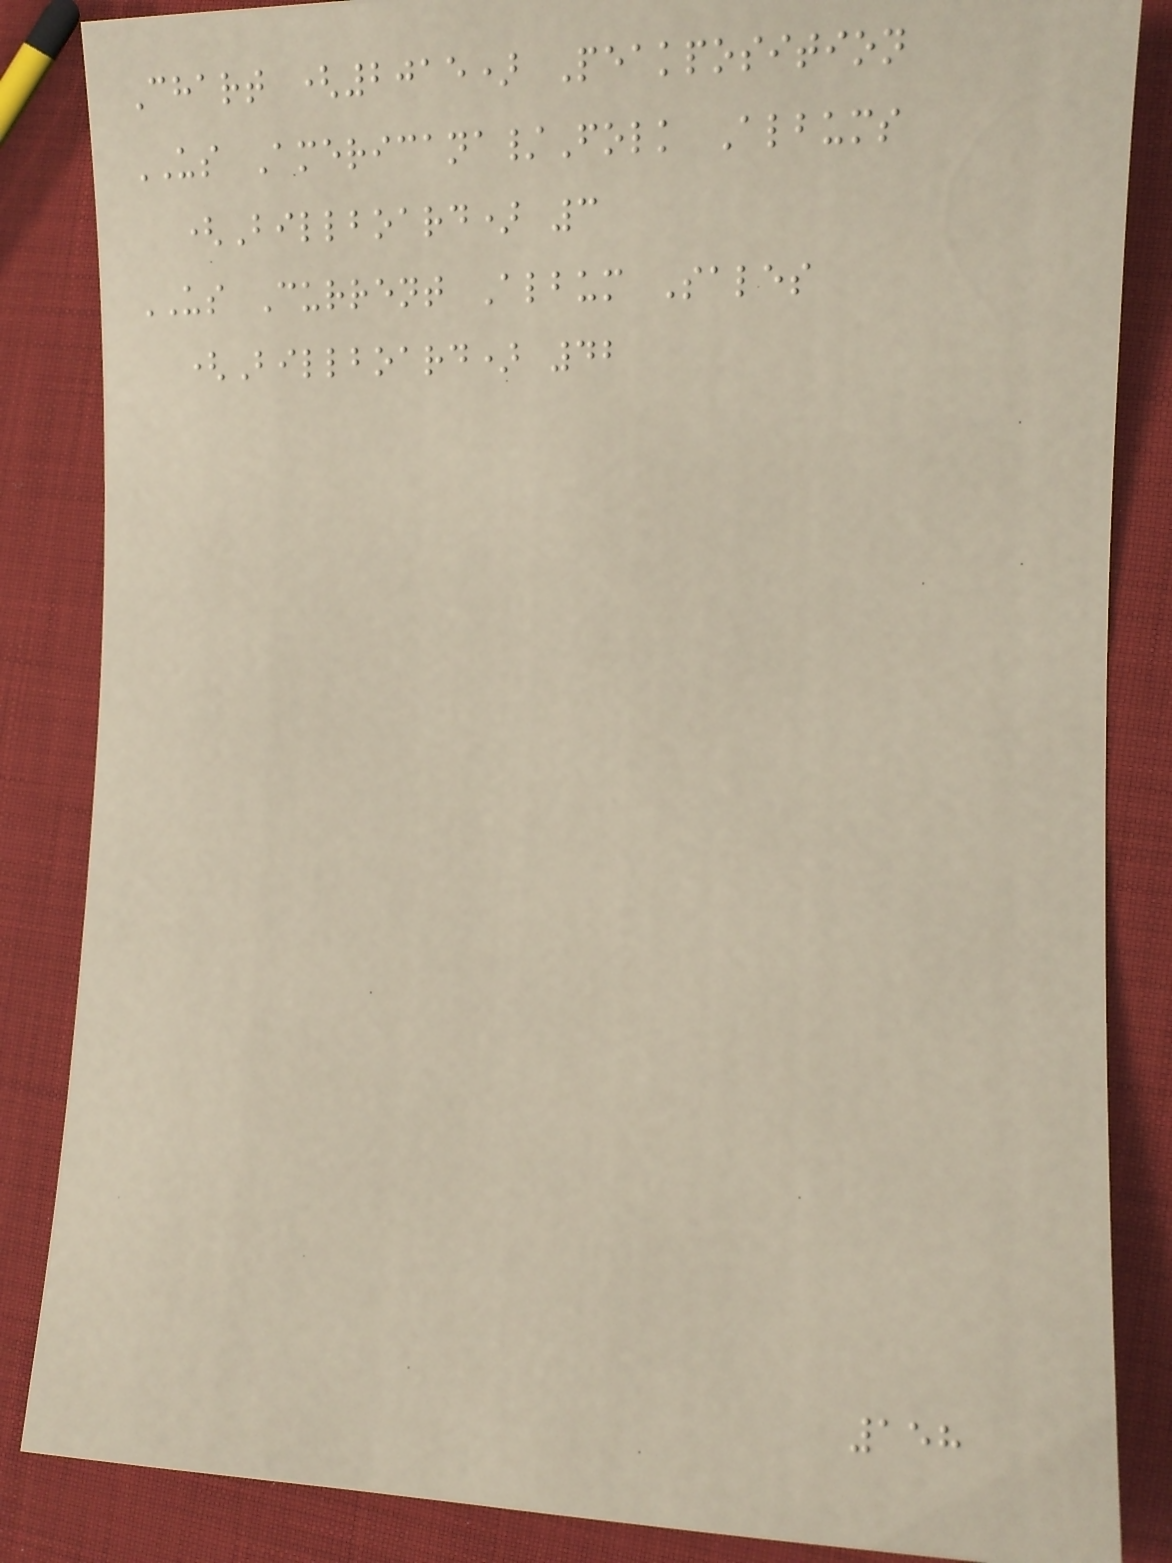Chart (2015) Peakposition
US Americana/Folk Albums
(Billboard) 3
US Current Album Sales
(Billboard) 42
158
